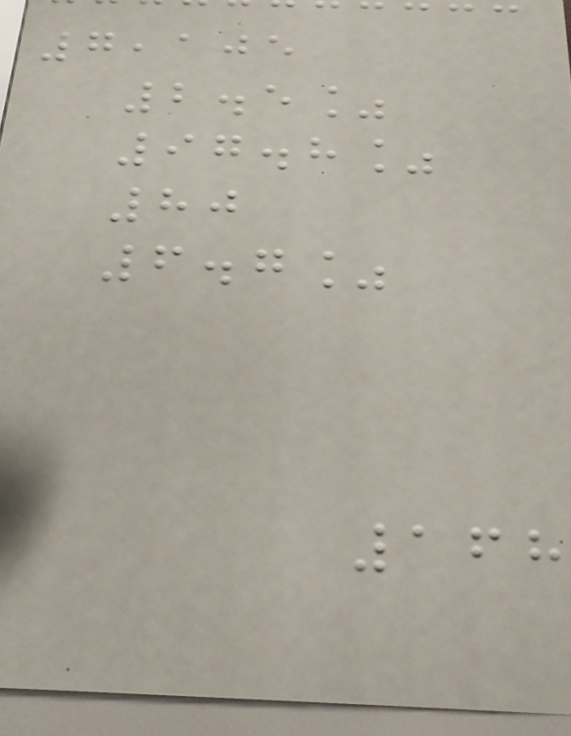7,105
2.5%
97.8%
80
6.7%
168
